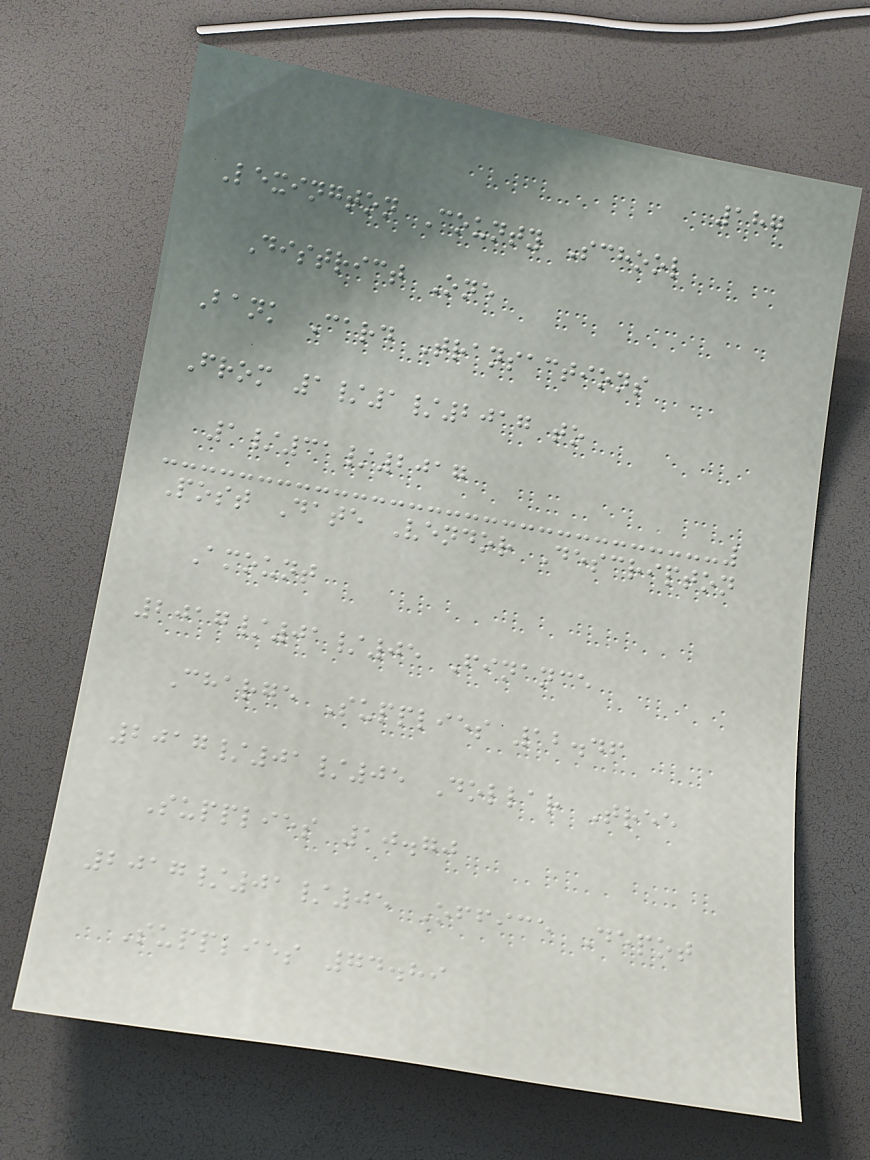187
Lexington County School
District One
Bank Card Transactions
From 1/1/2017 to
1/31/2017
Post Date Vendor Descripton
Amount
2017/01/05 Finance
Charge Supplies 12.46
2017/01/05 Dollar Tree
Supplies 10.70
2017/01/05 Office Depot
Supplies 74.89
